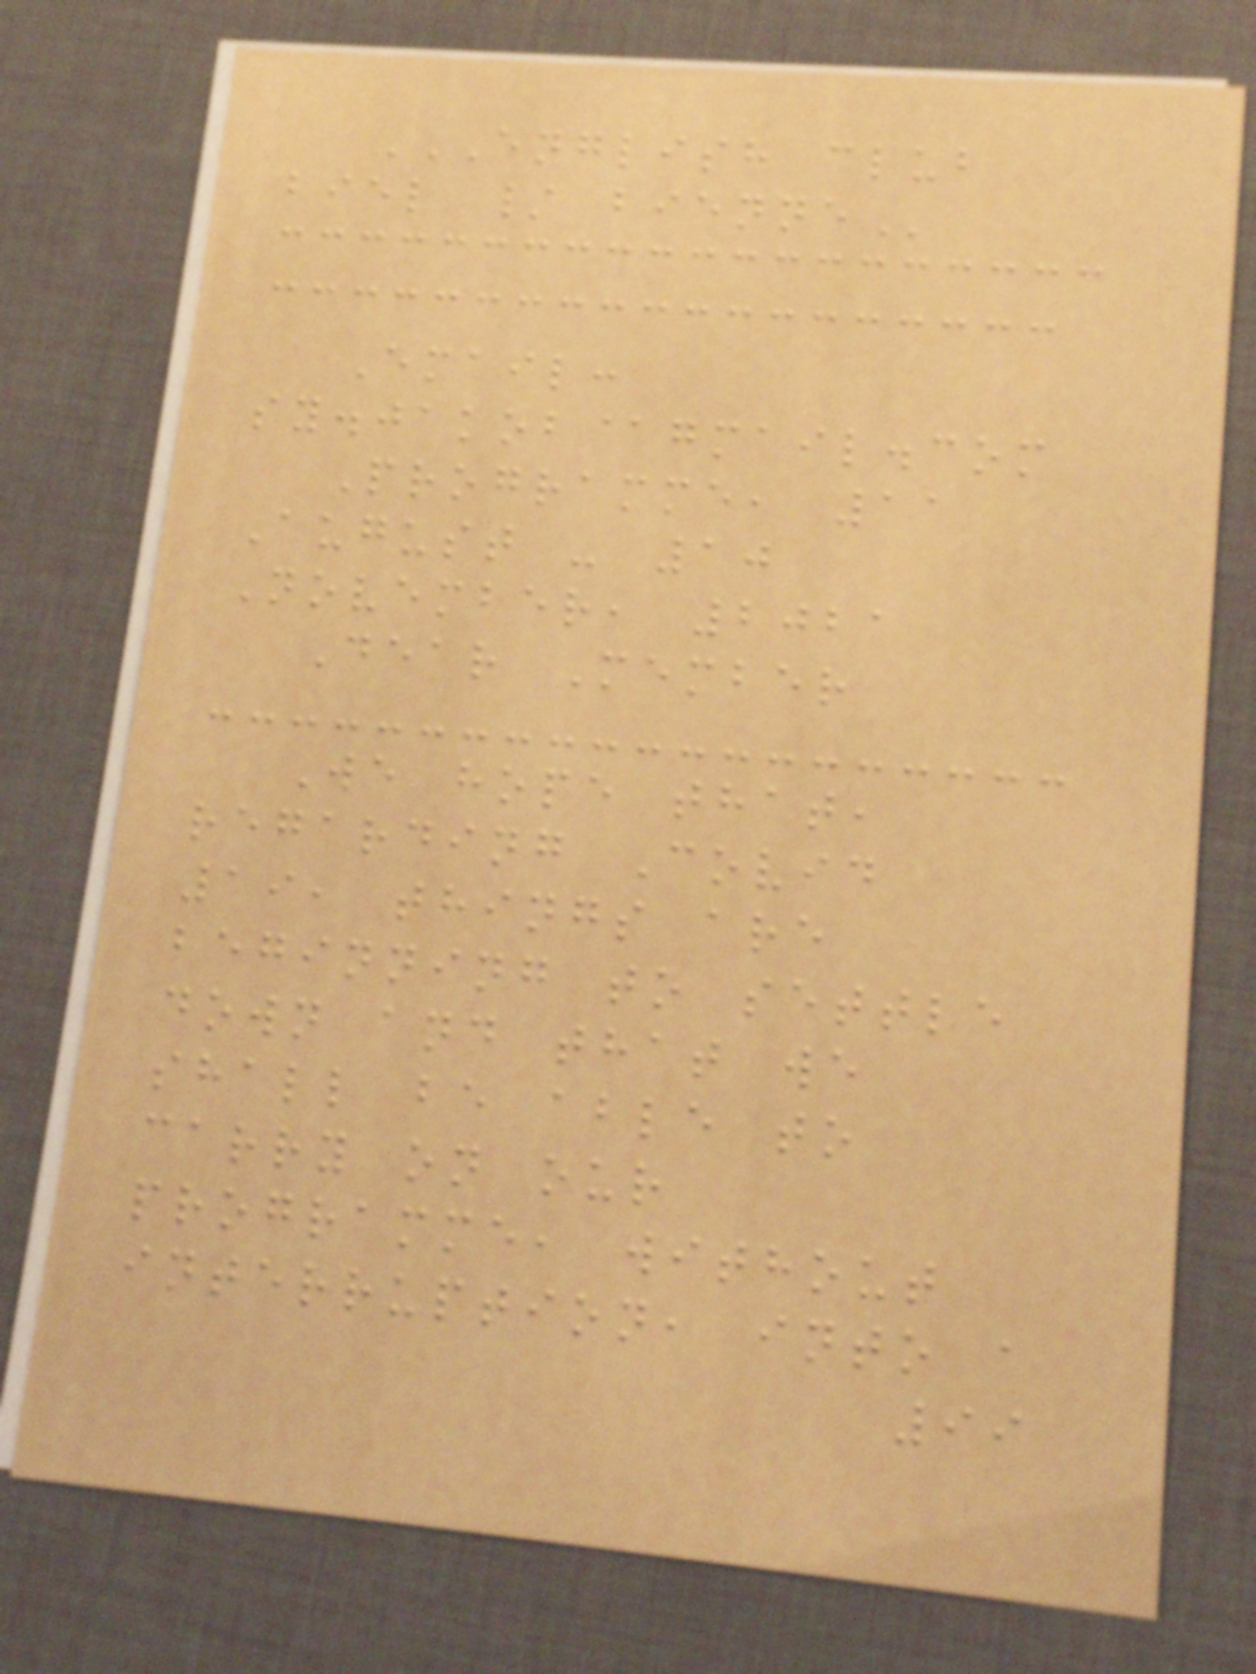ENGLISH CLUB
BIEL / BIENNE
Email:
sy.jakob@gmail.com
Programme, 11
August - 10
November, 2021
Dear Member
We hope that,
regarding Covid
19, things are
beginning to settle
down and that we
shall be able to
carry on our
programme, without
interruption, into a
99
